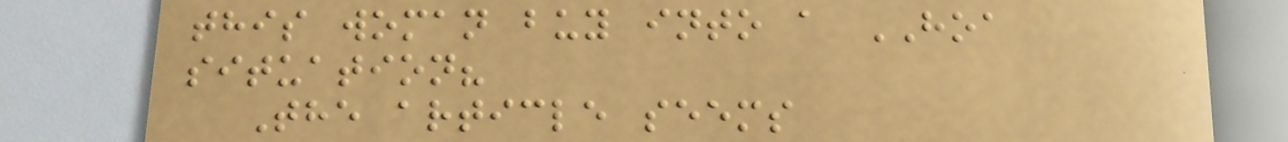this woman buy into a HOA
situation?
The article seems
